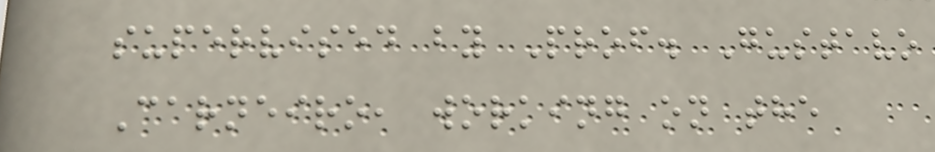supervised by Prof. Gustavo
Carneiro, working on the
